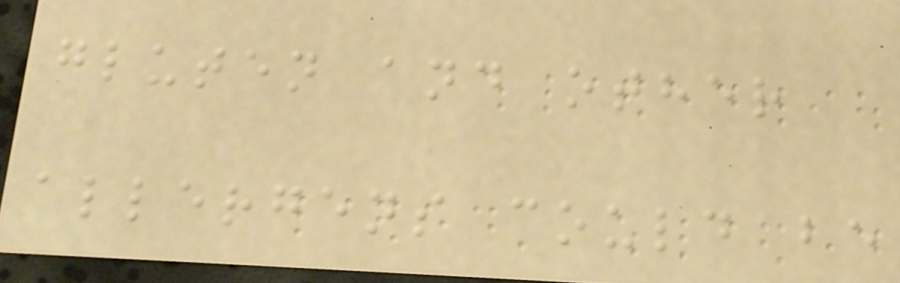gluten and other
allergens could be
